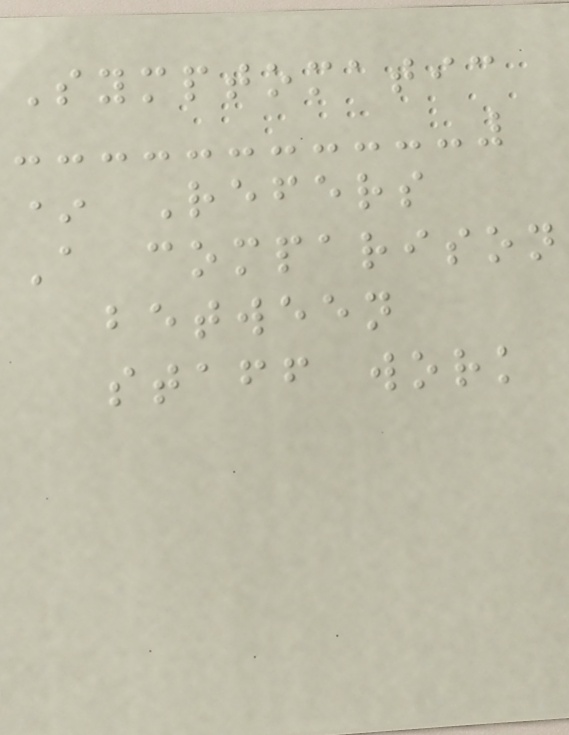Symptomatic
* Refers
A comparison
between
staff work
